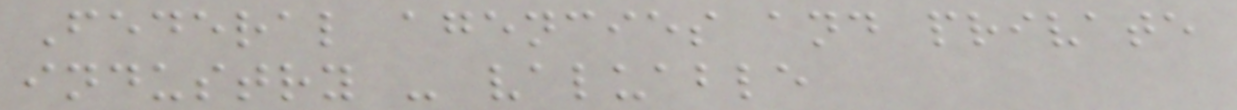Federal agencies and private
industry - valuable
